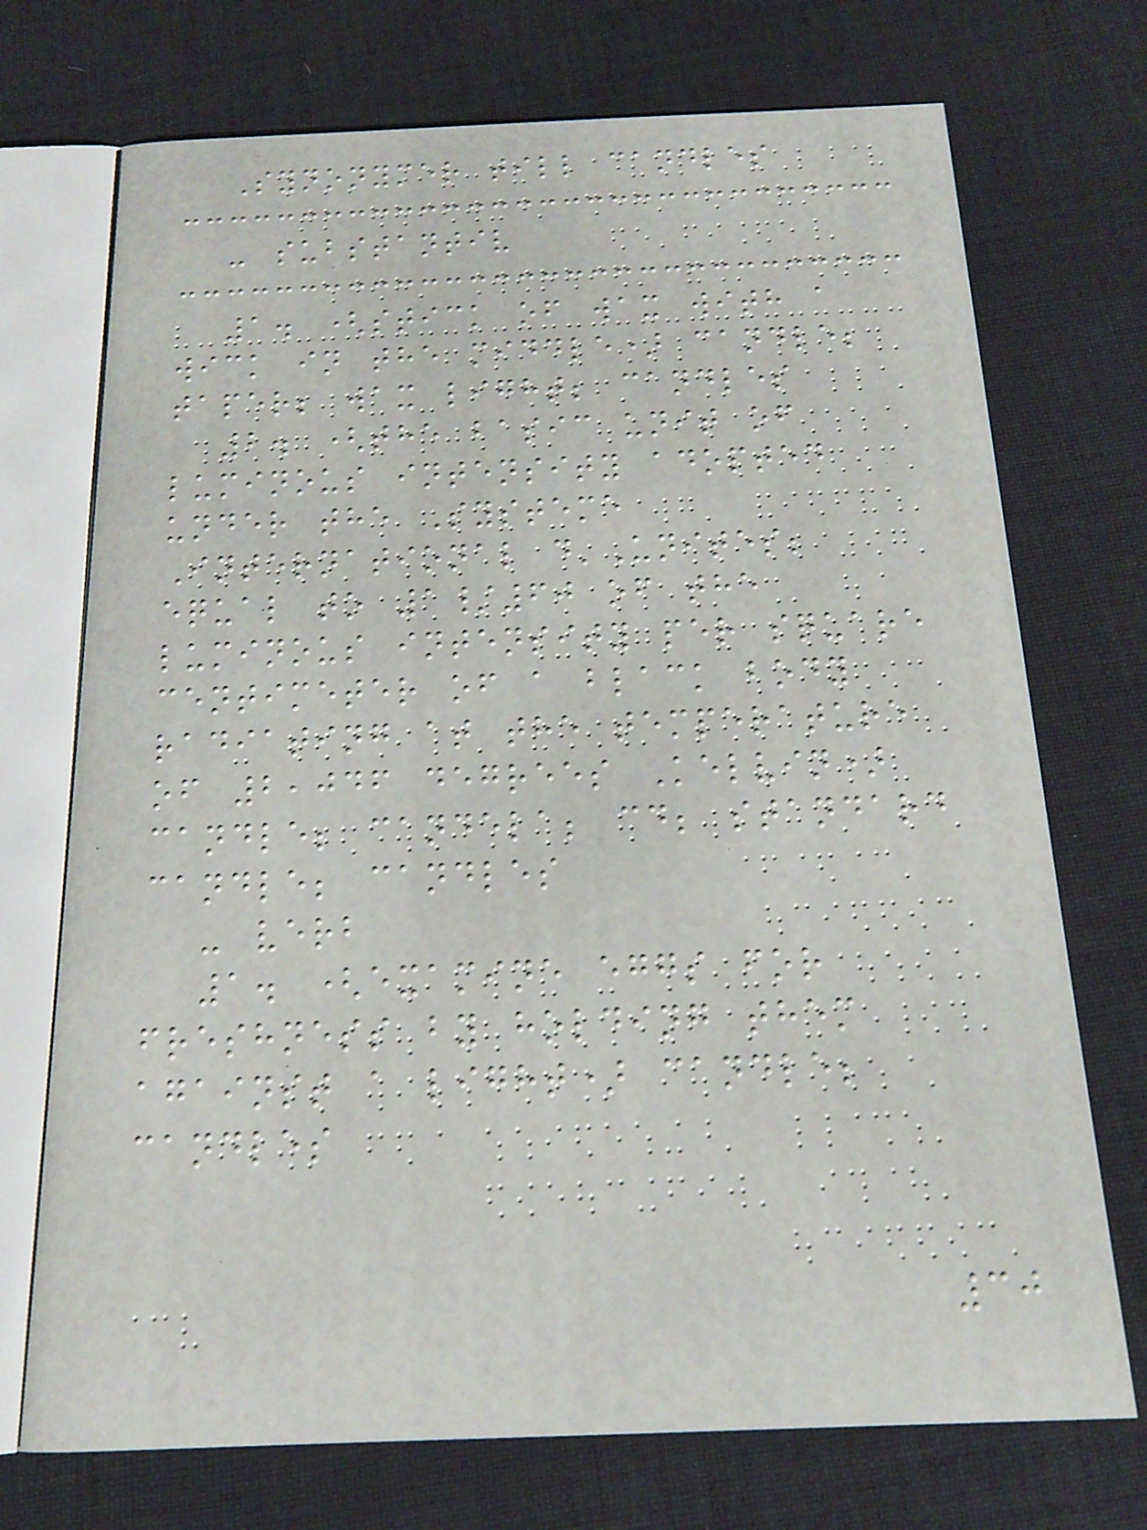Synonymer till candles
- substantiv
1. (stick of wax with a
wick in the middle) candle;
taper; wax light; candles
2. (the basic unit of
luminous intensity adopted
under the Systeme
International d'Unites;
equal to 1/60 of the
luminous intensity per square
centimeter of a black body
radiating at the temperature
of 2,046 degrees Kelvin)
candle; candela; cd; standard
candle; candles
- verb
1. (examine eggs for
freshness by holding them
against a light) candle;
candles
30
